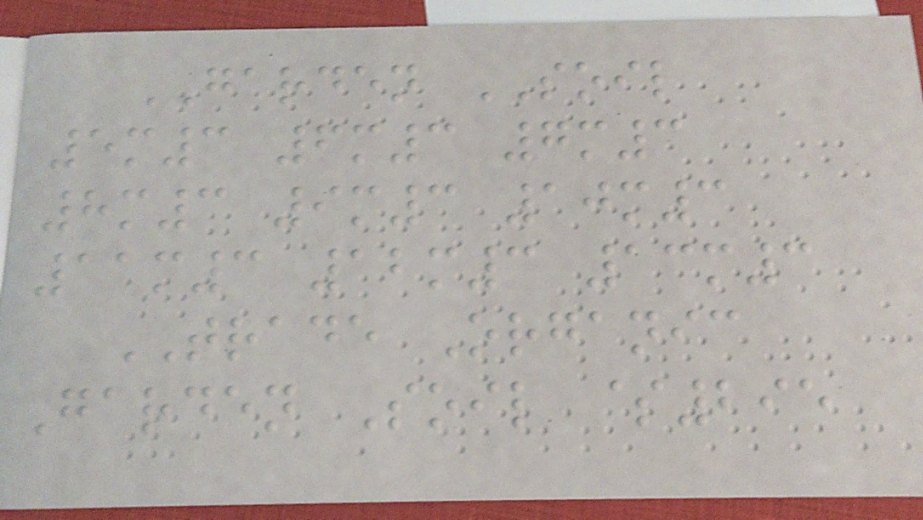GARDEN SOIL
5m3 6m3 7m3
8m3 9m3 10m3
11m3 12m3 13m3
TRADE Organic
Garden Soil $295
